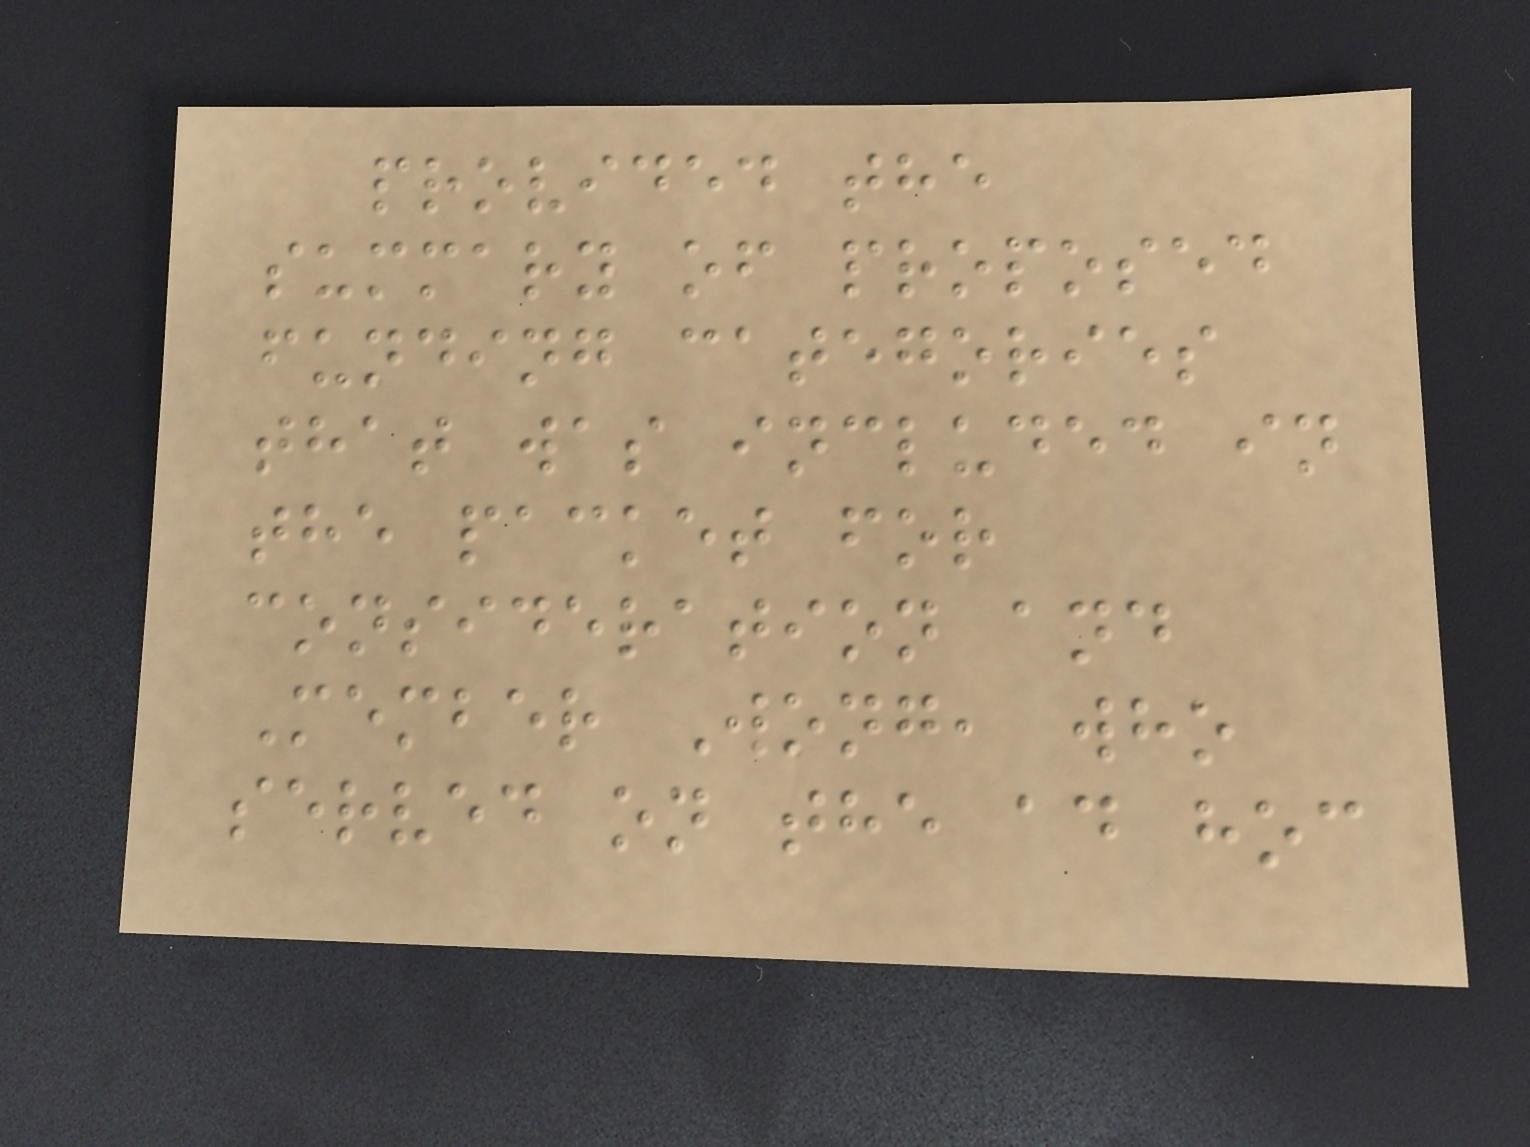provided the
summary of proposed
funding categories
that was included in
the packet for
consideration and
Member Wong, who
served on the ad hoc
